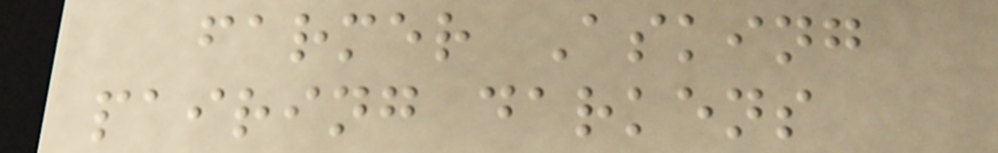farmer Asking
pairing darkens
